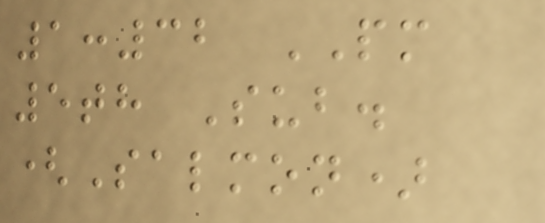1:32 PM
5th Sub.
(Salmon)
